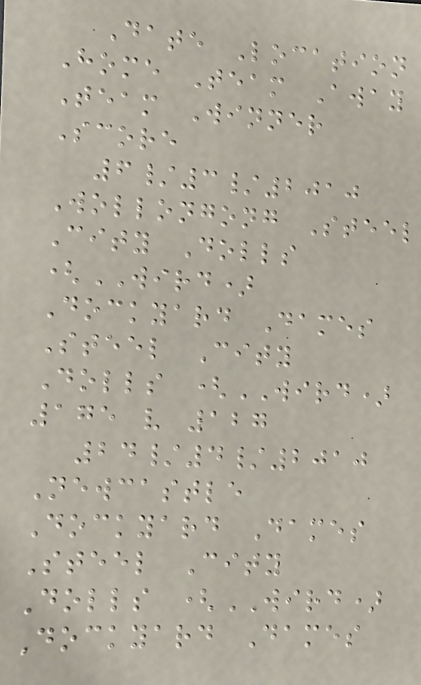Date Location
Home Team Away
Team Winner
Score
6/3/2010
Wollongong Steel
City Dolls
(WIRD)
Dockyard Dames
Steel City
Dolls (WIRD)
175 v 127
24/4/2010
Newcastle
Dockyard Dames
Steel City
Dolls (WIRD)
Dockyard Dames
